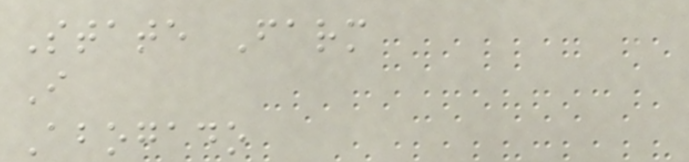State Farm
I
Abogado
